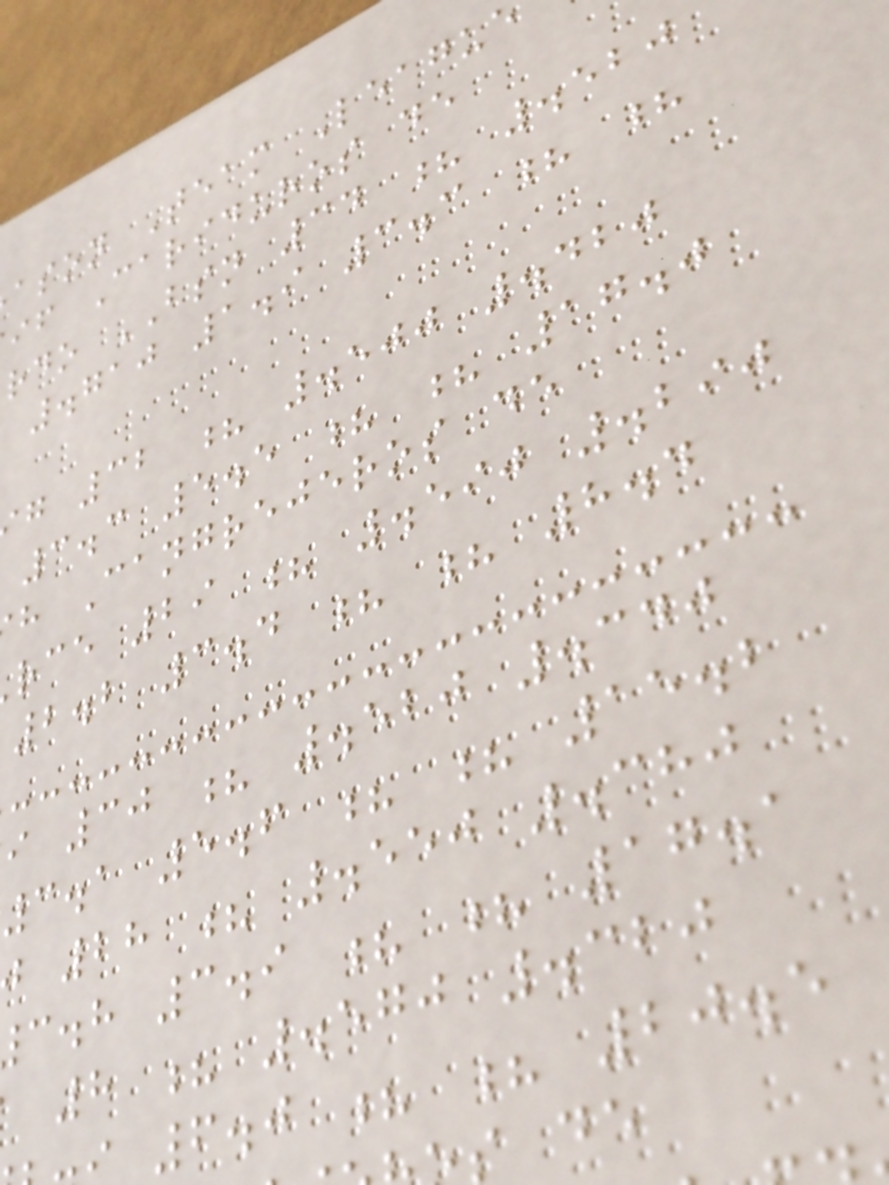ason Team League
if Cariduros de
rdo BSN 34 ? .520
.710 1.9 3.3 ? ?
g 32 ? .500 .420
3.3 5.5 ? ? 17.0
h Cangrejeros de
rce 29 ? .590 .290
2.2 3.4 ? ? 8.4
i 30 ? .520 .340
3.1 5.6 ? ? 15.2
28 ? .550 .380
c.h 3.9 ? ? 17.1
8 ? .570 .320
6.0 ? ? 20.5
